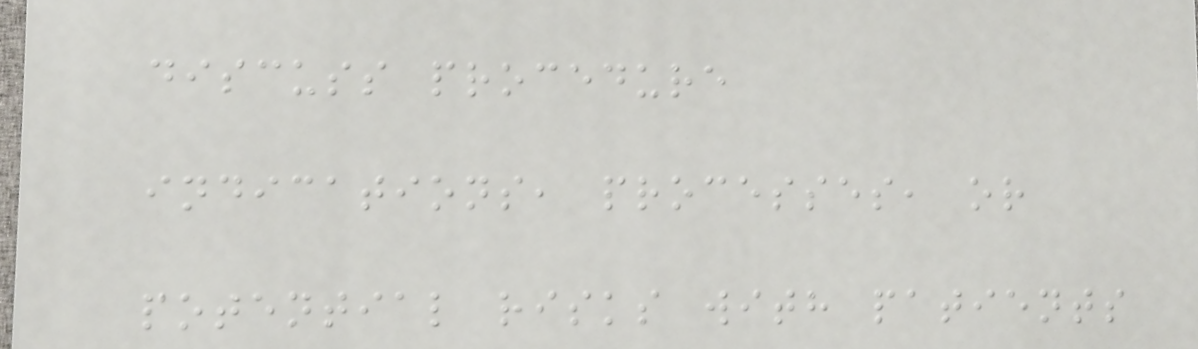discuss procedure
indications, processes, or
potential risks with patients
